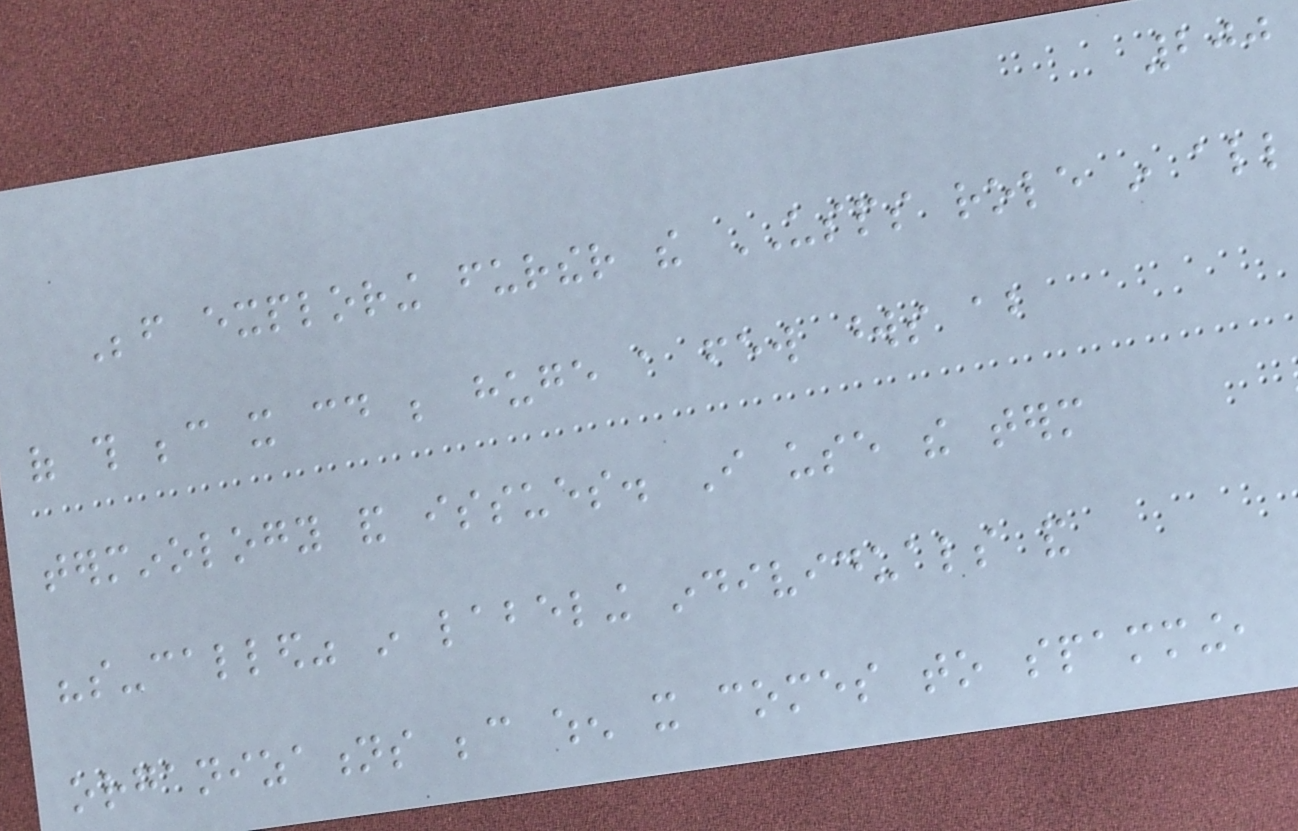200
Before exploring further the USPS role in all
of this because it could be huge a few words about
terminology and issues. I use the term
"so-called" in labeling individuals and
organizations because when it comes to spamming,
